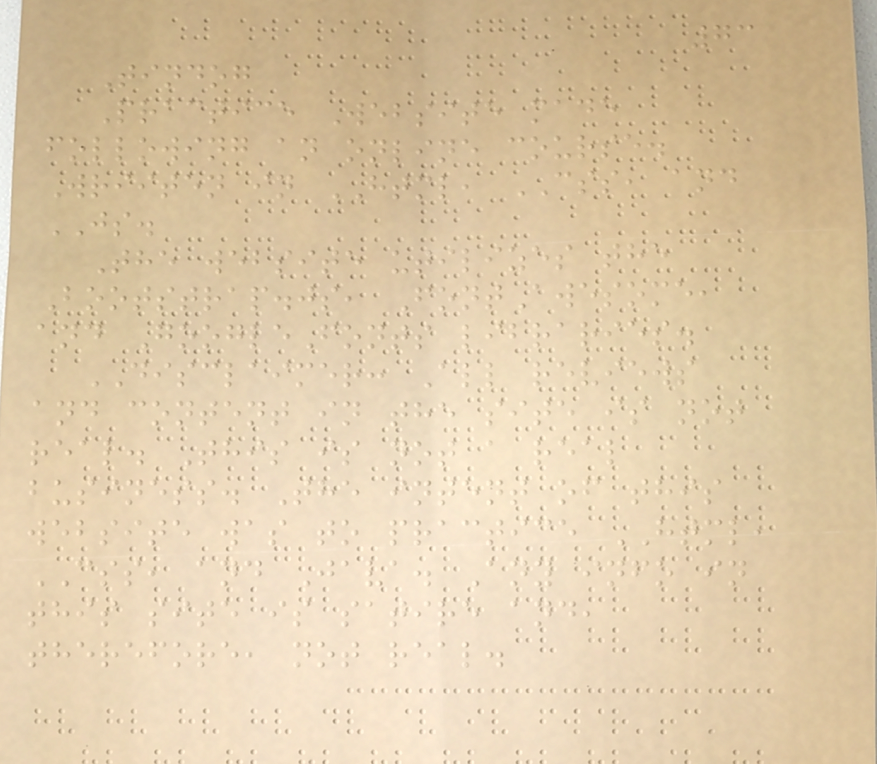73
Tindog
Practice Website made
following an online course.
Wriiten in HTML, CSS, and
JS.
The website utilizes the
Bootstrap.js, FontAwesome,
and GoogleFonts libraries.
DISCLAIMER: All reviews
and content in the site is not
real. This is not a real
business. The intent of this
website was to practice HTML,
CSS, and Java. Any info in
this site is satire and,
therefore, not real.
